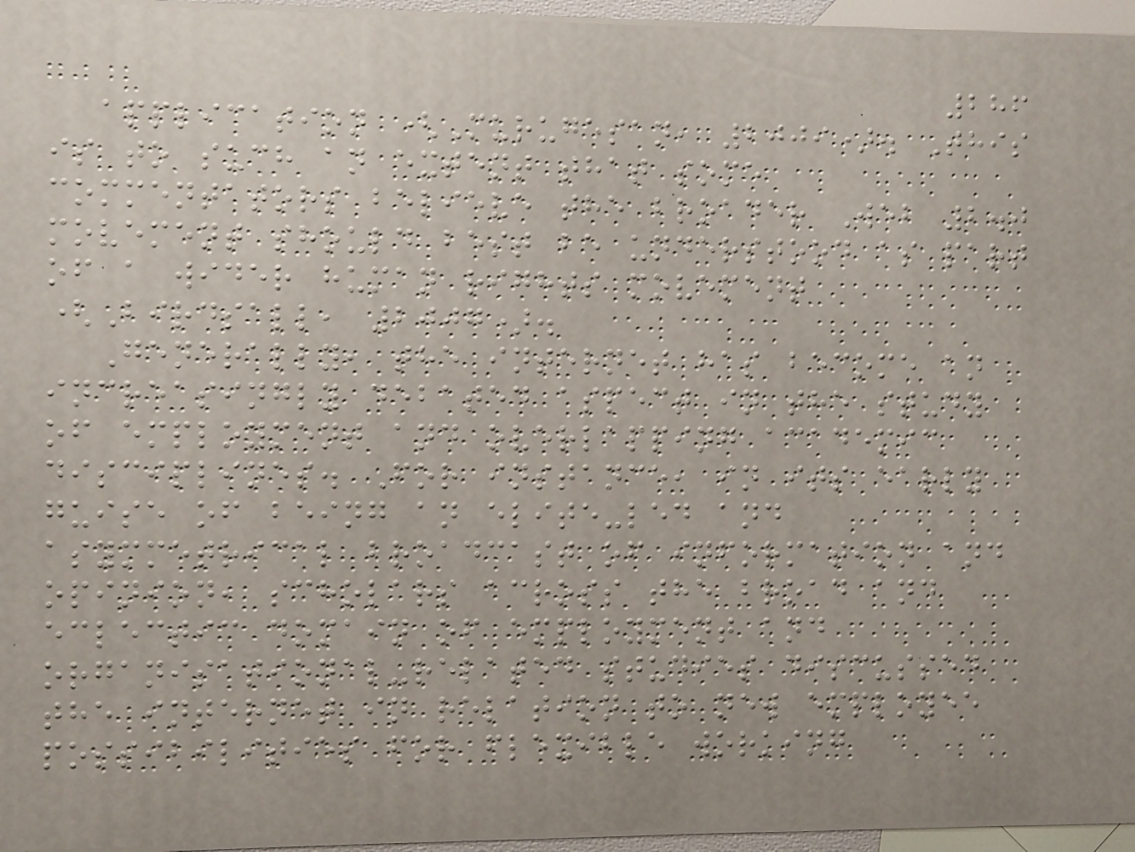286
application (Murugesan, 2009). This
is to such an extent that some
commentators believe the broader Web 2.0
movement should best be understood as part
of a wider human rights movement
(Birdsall, 2007).
Generally, the internet has become an
increasingly debated aspect in the study
of employment and overlapping academic
disciplines. For instance, in its early
guise of being an elite-led and
asymmetrical broadcast of information and
opinion, scholars across the broad and
eclectic domain of employment and
organisational-related studies discussed
the internet in relation to new employee
possibilities for flexible working
